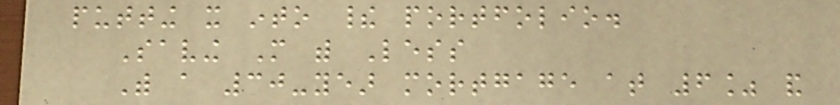putting it into their portfolio.
Saving More with Less
With a 30-year mortgage at 6% and
